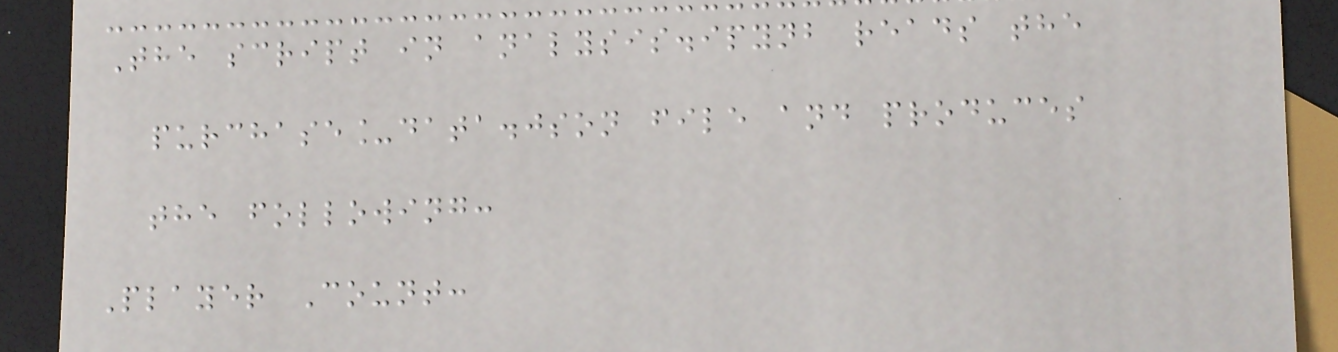The script in analysis.ipynb reads the
purchase_data.json file and produces
the following:
Player Count:
